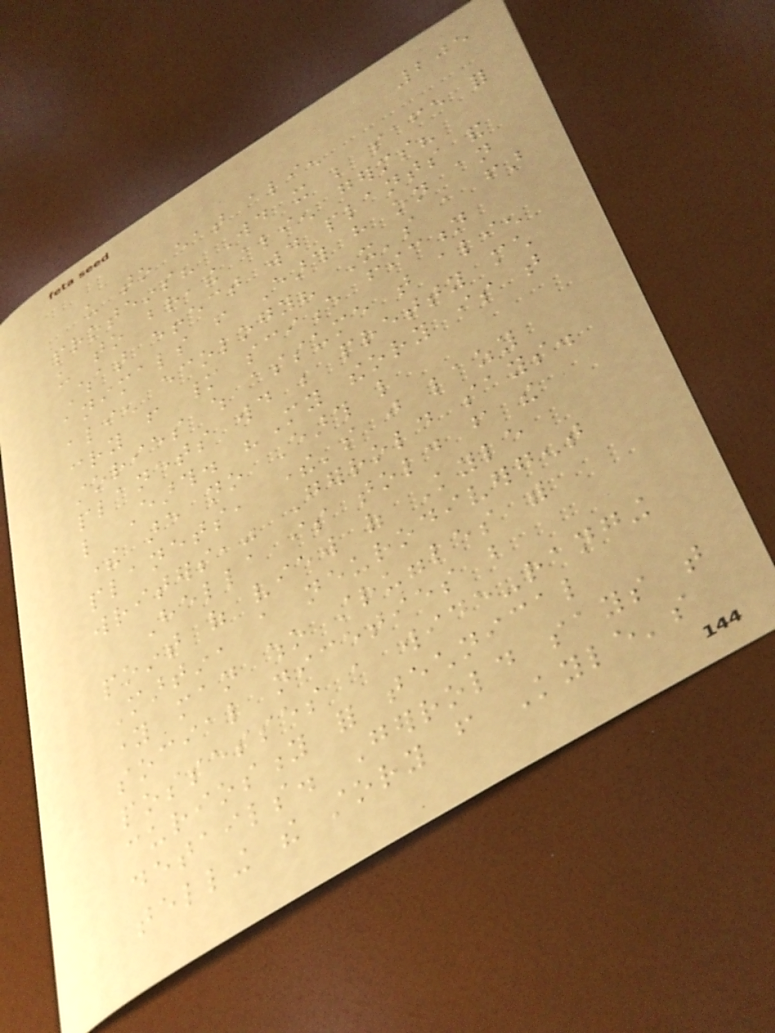205
us to eat alien
proteins? Would it be safe for
us to breathe alien germs?
What effect would plants and
animals from Earth have on an
alien ecology? It's a far
cry from many science fiction
stories which assume that alien
planets would be pretty much
like Earth. "My theory is that
there are no Earth like
planets, there's just lazy
writers," Gerrold says.
Hella is told from the
point of view of Kyle
Martin, a neurodivergent
young man who struggles with
social niceties but
possesses a wide-ranging
curiosity for technical
details. Gerrold says that
telling the story from Kyle's
